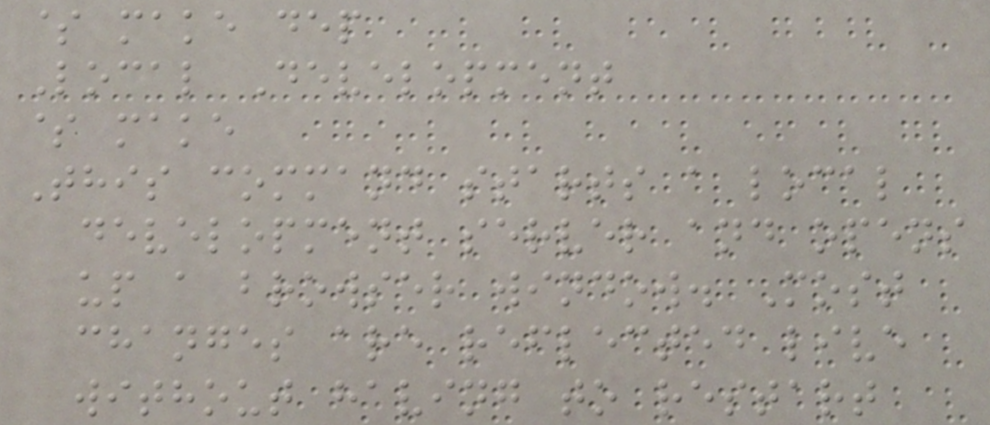$ make dep
Local Development
$ make
This command starts a local
development server and opens
up a browser window. Most
changes are reflected live
without having to restart
